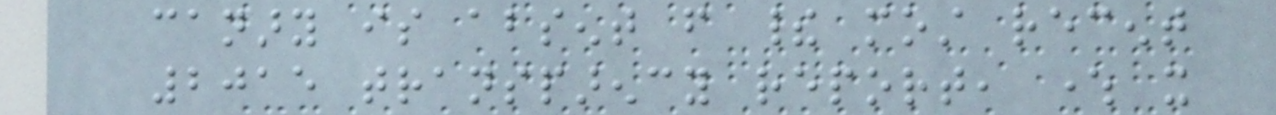canary is absent from their most recent
2015 transparency report, where it
